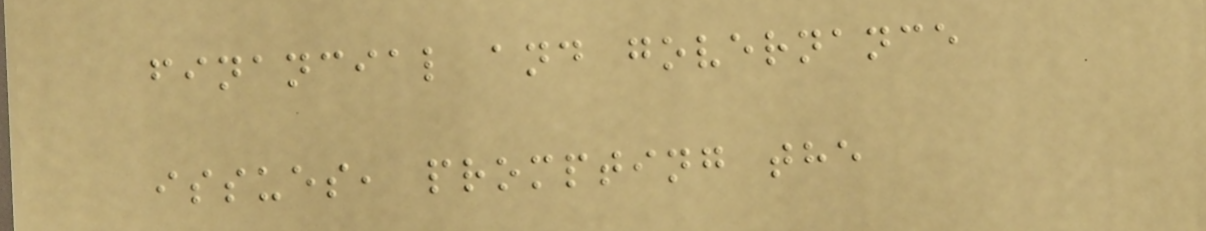financial and governance
issues, prompting the
